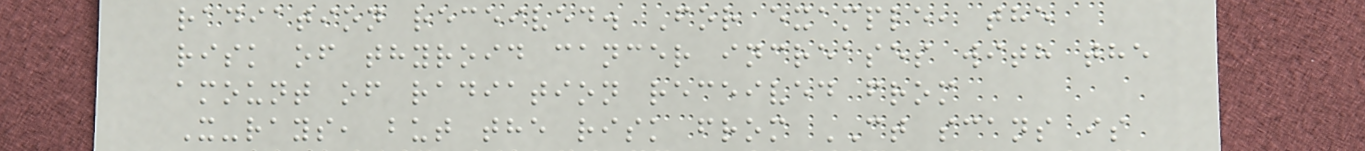radiation received. For example, the
risk of thyroid cancer increases with the
amount of radiation received from
X-rays, but the risk from CT scans is
